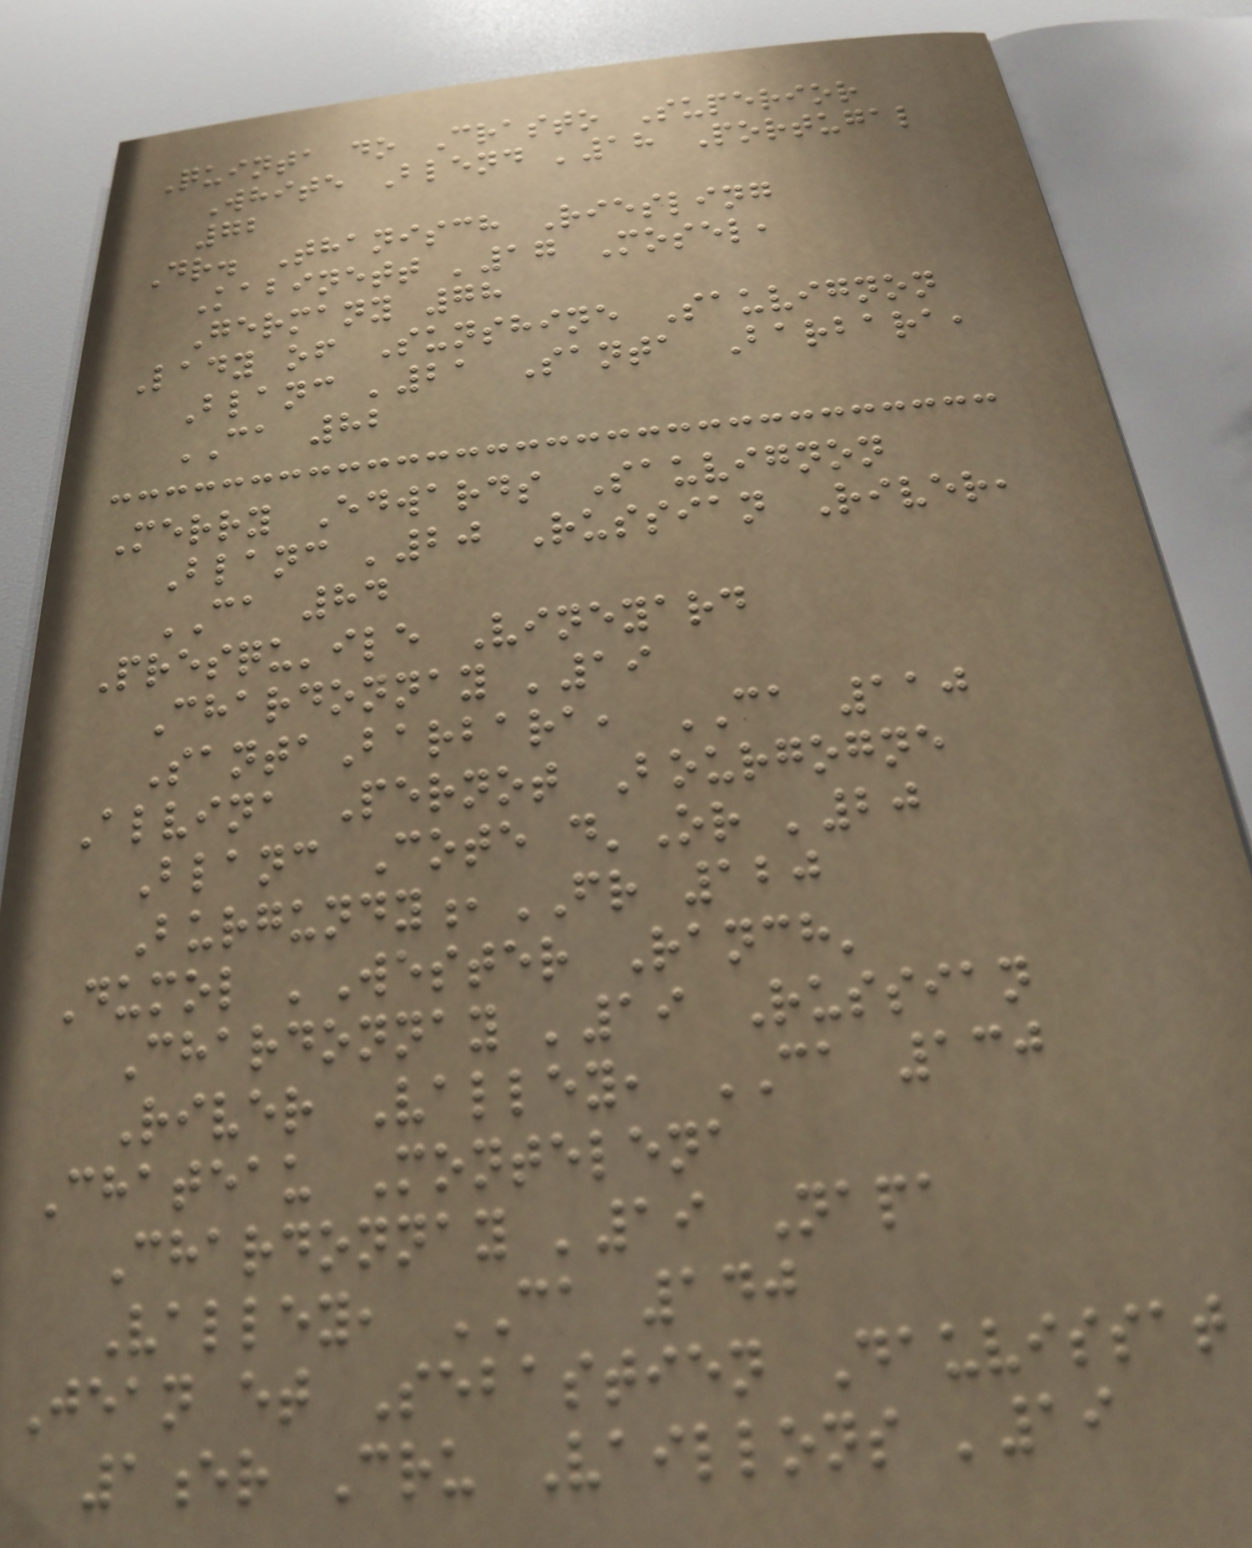Quinta do Crasto Superior
White Blend '18 Portugal
72
Dr. Thanisch Riesling
Kabinett '17 Mosel,
Germany 78
Lady of Sunshine Sauvignon
Blanc '21 Santa Barbara,
CA 82
Merry Edwards Sauvignon
Blanc '20 Russian River,
CA 84
Presqu'ile Vineyard
Chardonnay '19
SantaBarbara, CA 110
Alvina Pernot Bourgogne
Blanc Cote d'Or '20
Burgundy,FR 120
Dumol 'Wester Ranch'
Chardonnay '19 Russian
River Valley, CA 130
Chateau Montelena
Chardonnay '19 Napa
Valley, CA 140
Jean et Sebastien Dauvissat
1er Cru Vaillons '19
